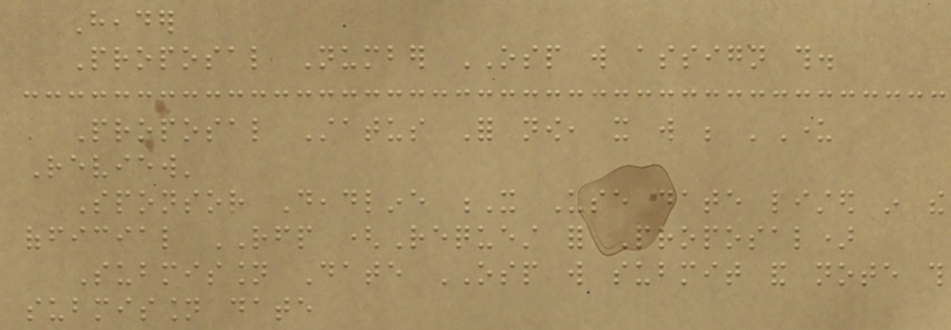Header
Proposal Number OSP will assign this.
Proposal Status For now, it will be 'Under
Review'
Sponsor Deadline X Use date listed in the
official RFP (Request for Proposal)
Submission Date OSP will submit and note this
submission date
